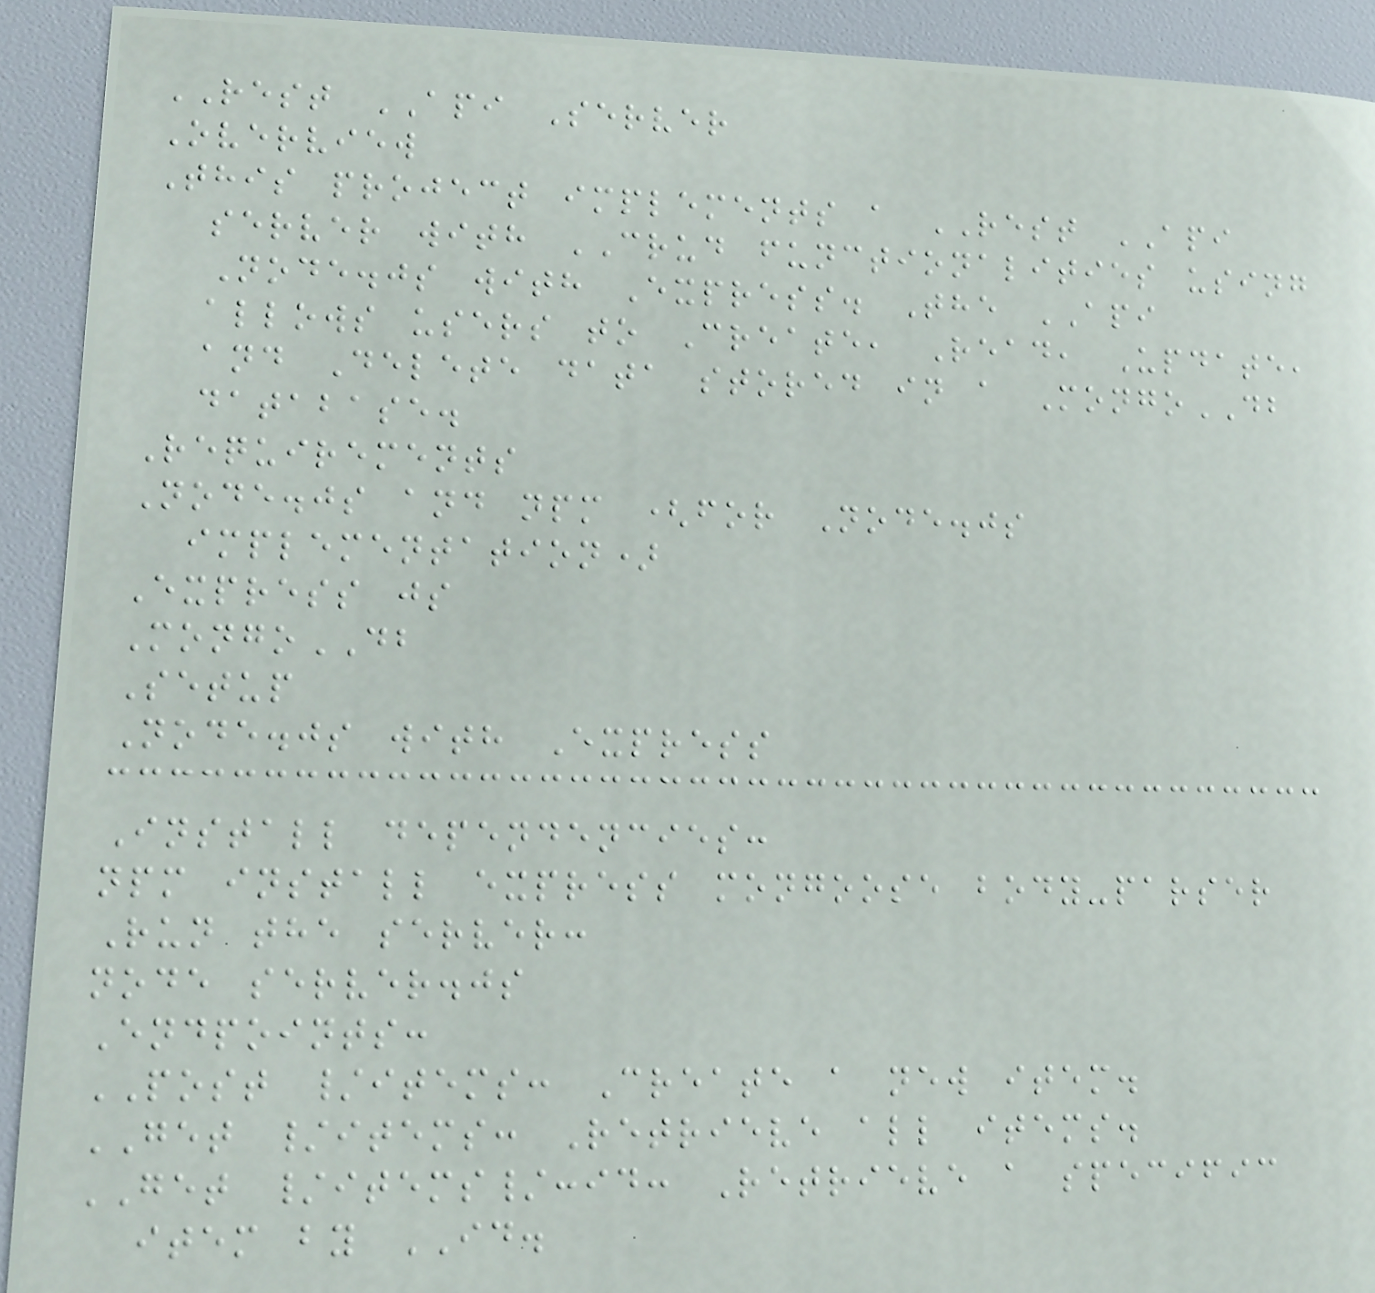REST API Server
Overview
This project implements a REST API
server with CRUD functionalities using
Node.js with Express. The API
allows users to Create, Read, Update,
and Delete data stored in a MongoDB
database.
Requirements
Node.js and npm (for Node.js
implementation)
Express js
MongoDB
Setup
Node.js with Express
Install dependencies:
npm install express mongoose body-parser
Run the server:
node server.js
Endpoints:
POST /items: Create a new item.
GET /items: Retrieve all items.
GET /items/:id: Retrieve a specific
item by ID.
